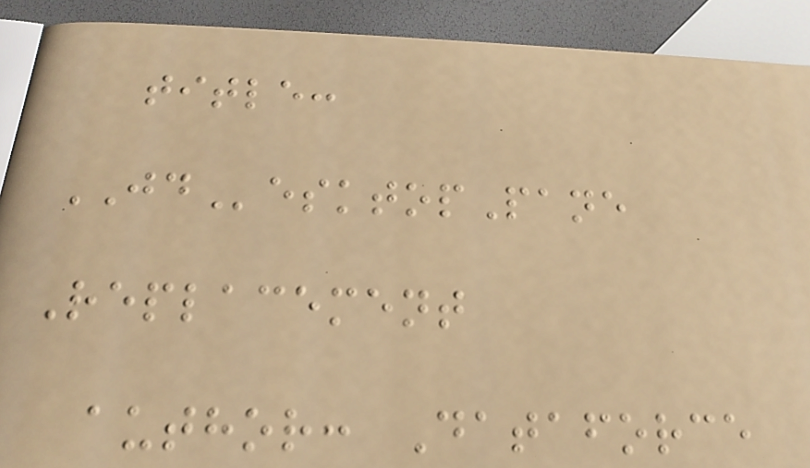title:
JDesktopPane
Replacement
author: Dataforce
